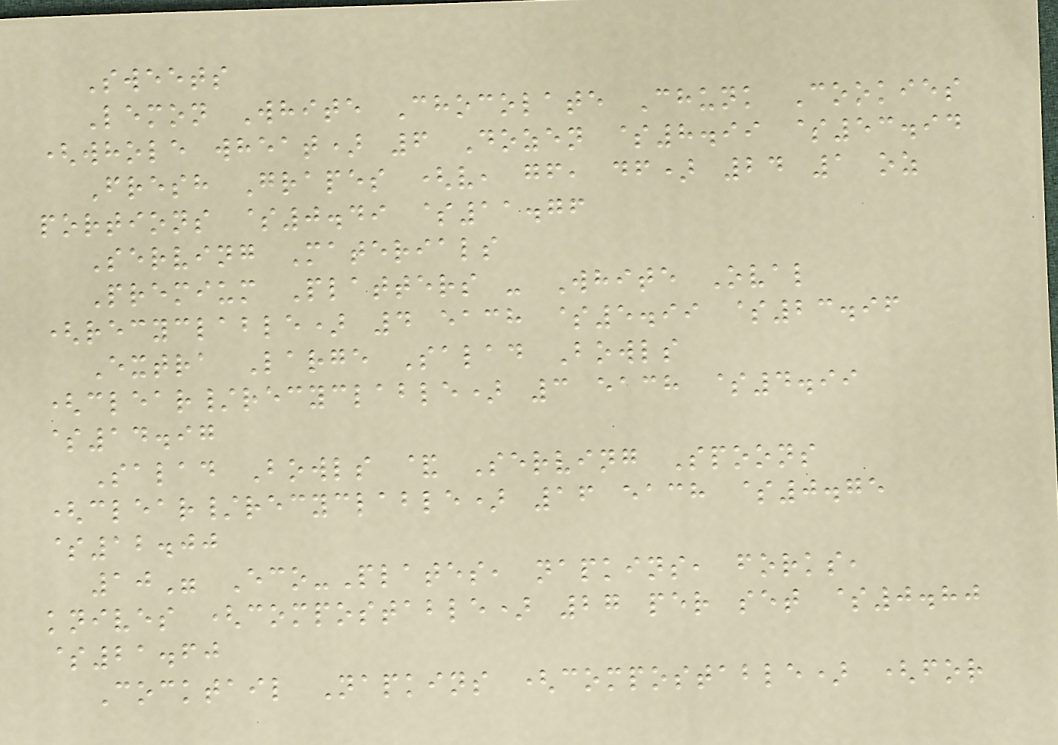Sweets
Lemon White Chocolate Chunk Cookies
(whole wheat) 6 Dozen $8.99 $53.94
Fresh Grapes (v, gf, df) 24 1 oz
portions $0.49 $11.76
Serving Materials
Premium Platters - White Oval
(recyclable) 4 each $5.99 $23.96
Extra Large Salad Bowls
(clear/recyclable) 3 each $4.99
$14.97
Salad Bowls & Serving Spoons
(clear/recyclable) 16 each $0.75
$12.00
10" Eco-Plates, napkins, forks,
knives (compostable) 27 per set $0.80
$21.60
Cocktail Napkins (compostable) (for
